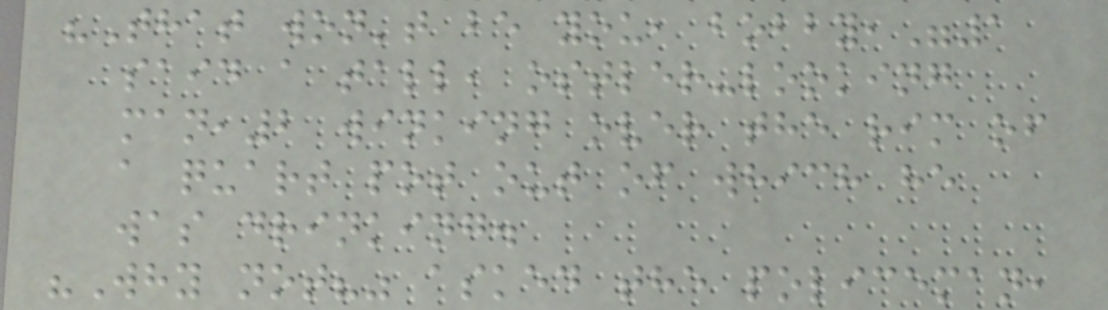"That won't be you, bobby,"1
said a tall, ostler-looking
man,2 winking over the rim of
a quart pot out of which he
was drinking.
"Why not?" asked the policeman,
